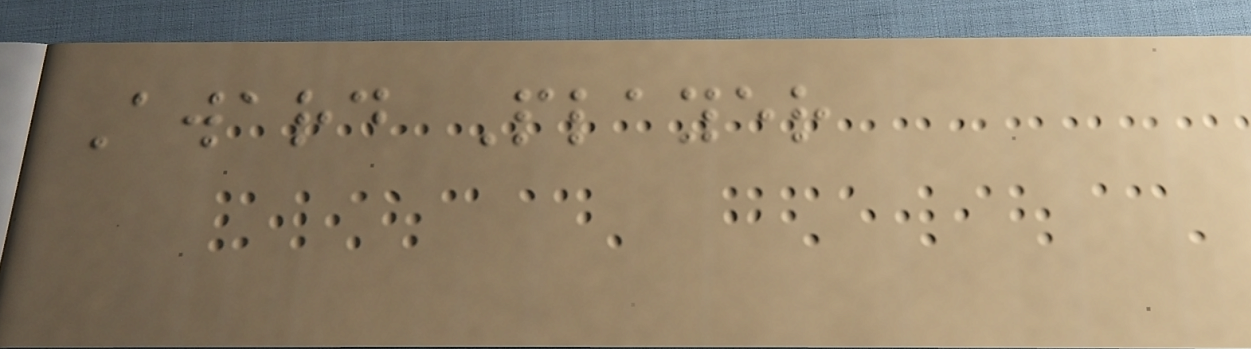Award Player
